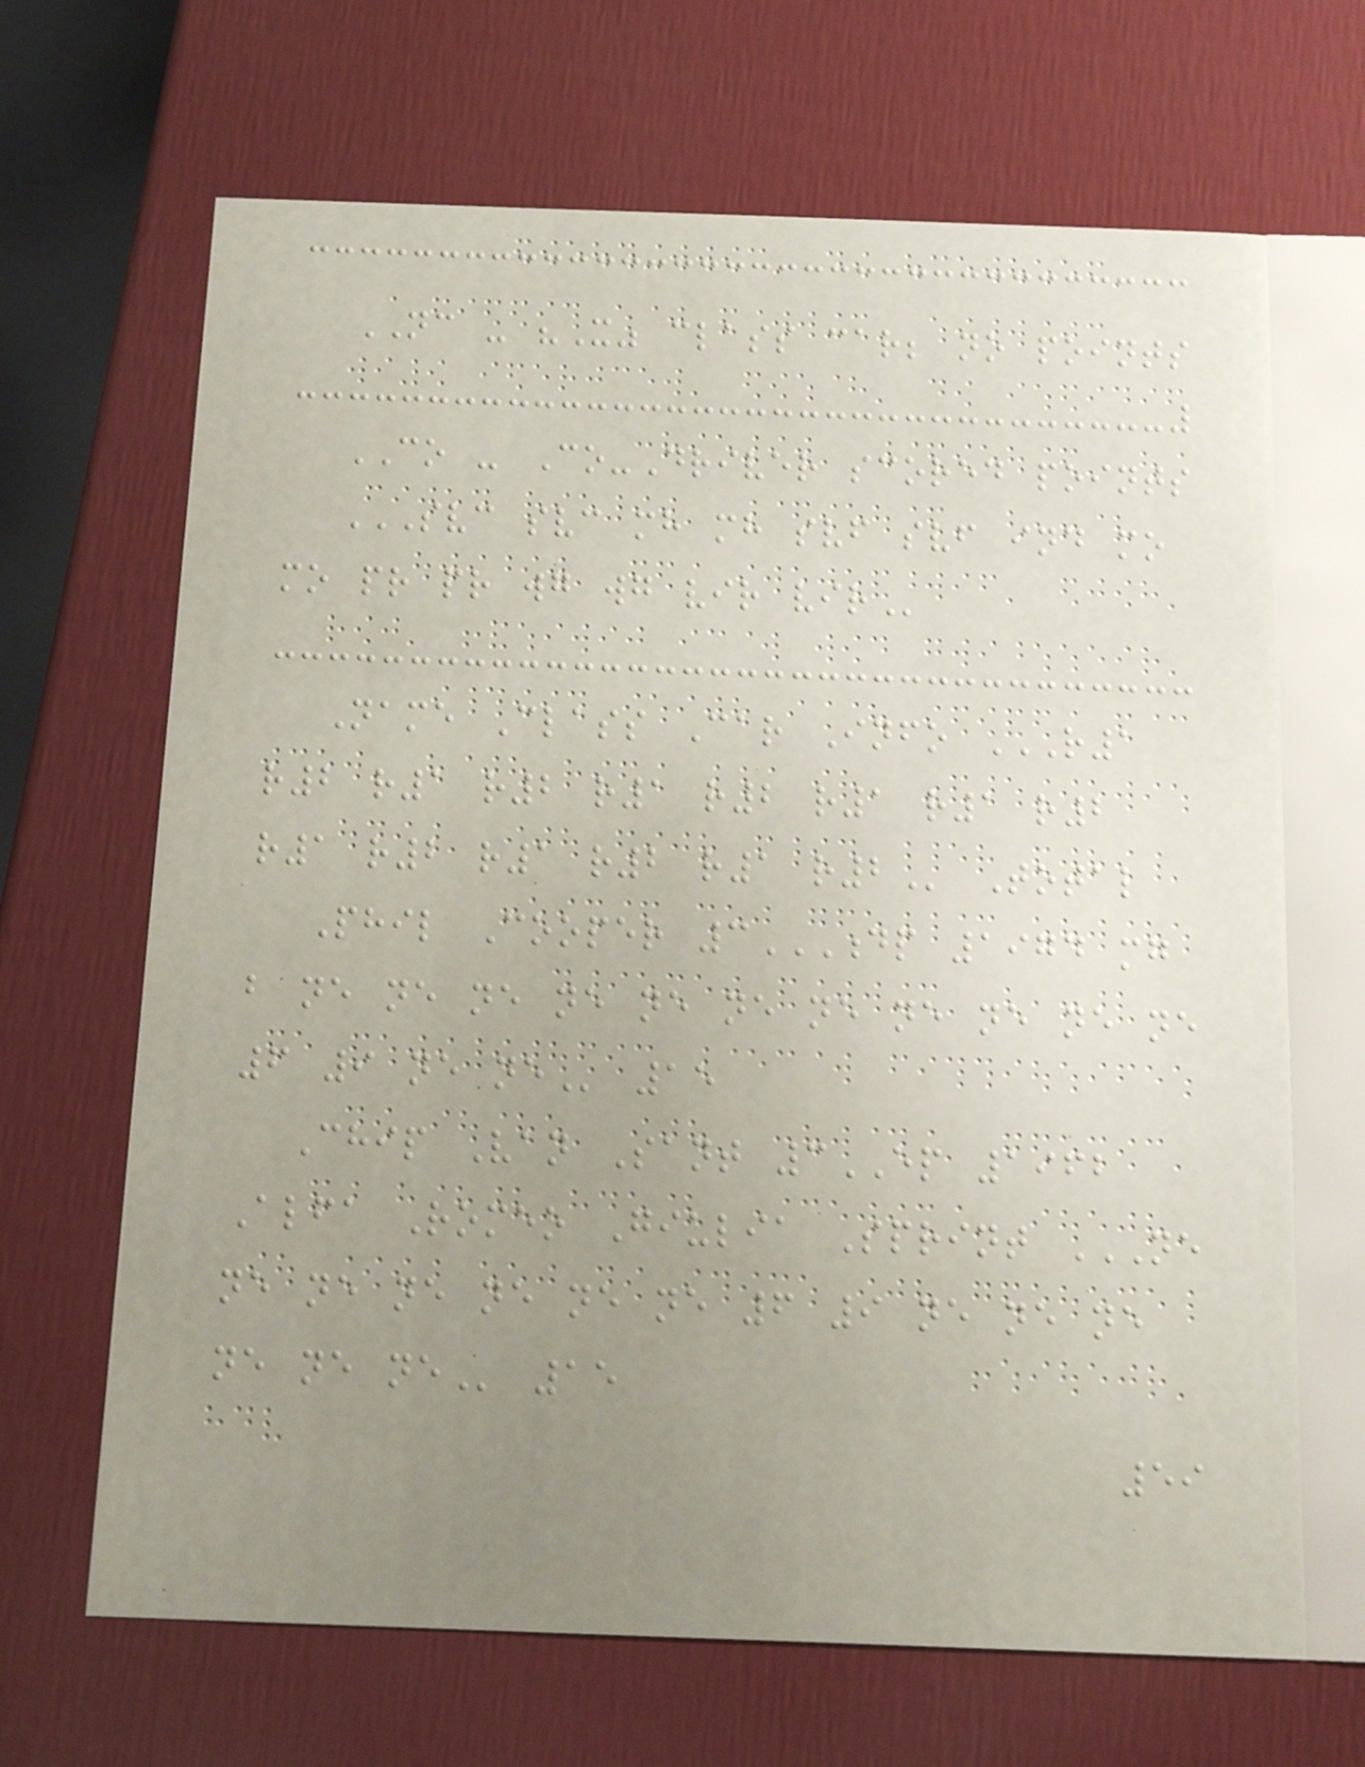NC - "X" class car; no points
CO - Co-Driver scored points
SVC SVC MH MH SVF SVF IND MO
MO PR PR WG WG VIR VIR
Name Class Car Info R1
R2 R1 R2 R1 R2 R1 R1 R2
R1 R2 R1 R2 R1 R2 Total
Phil Cooper 3DP 1974 MG
B NE NE NE NE NE NE NE NE NE NE NE
6 9 NE NE 15
Chip Van Sant 3EP 1962
Alfa Romeo Giulia Sprint NE
NE NE NE NE NE NE 6 9 NE NE NE
NE NE NE 15
59
